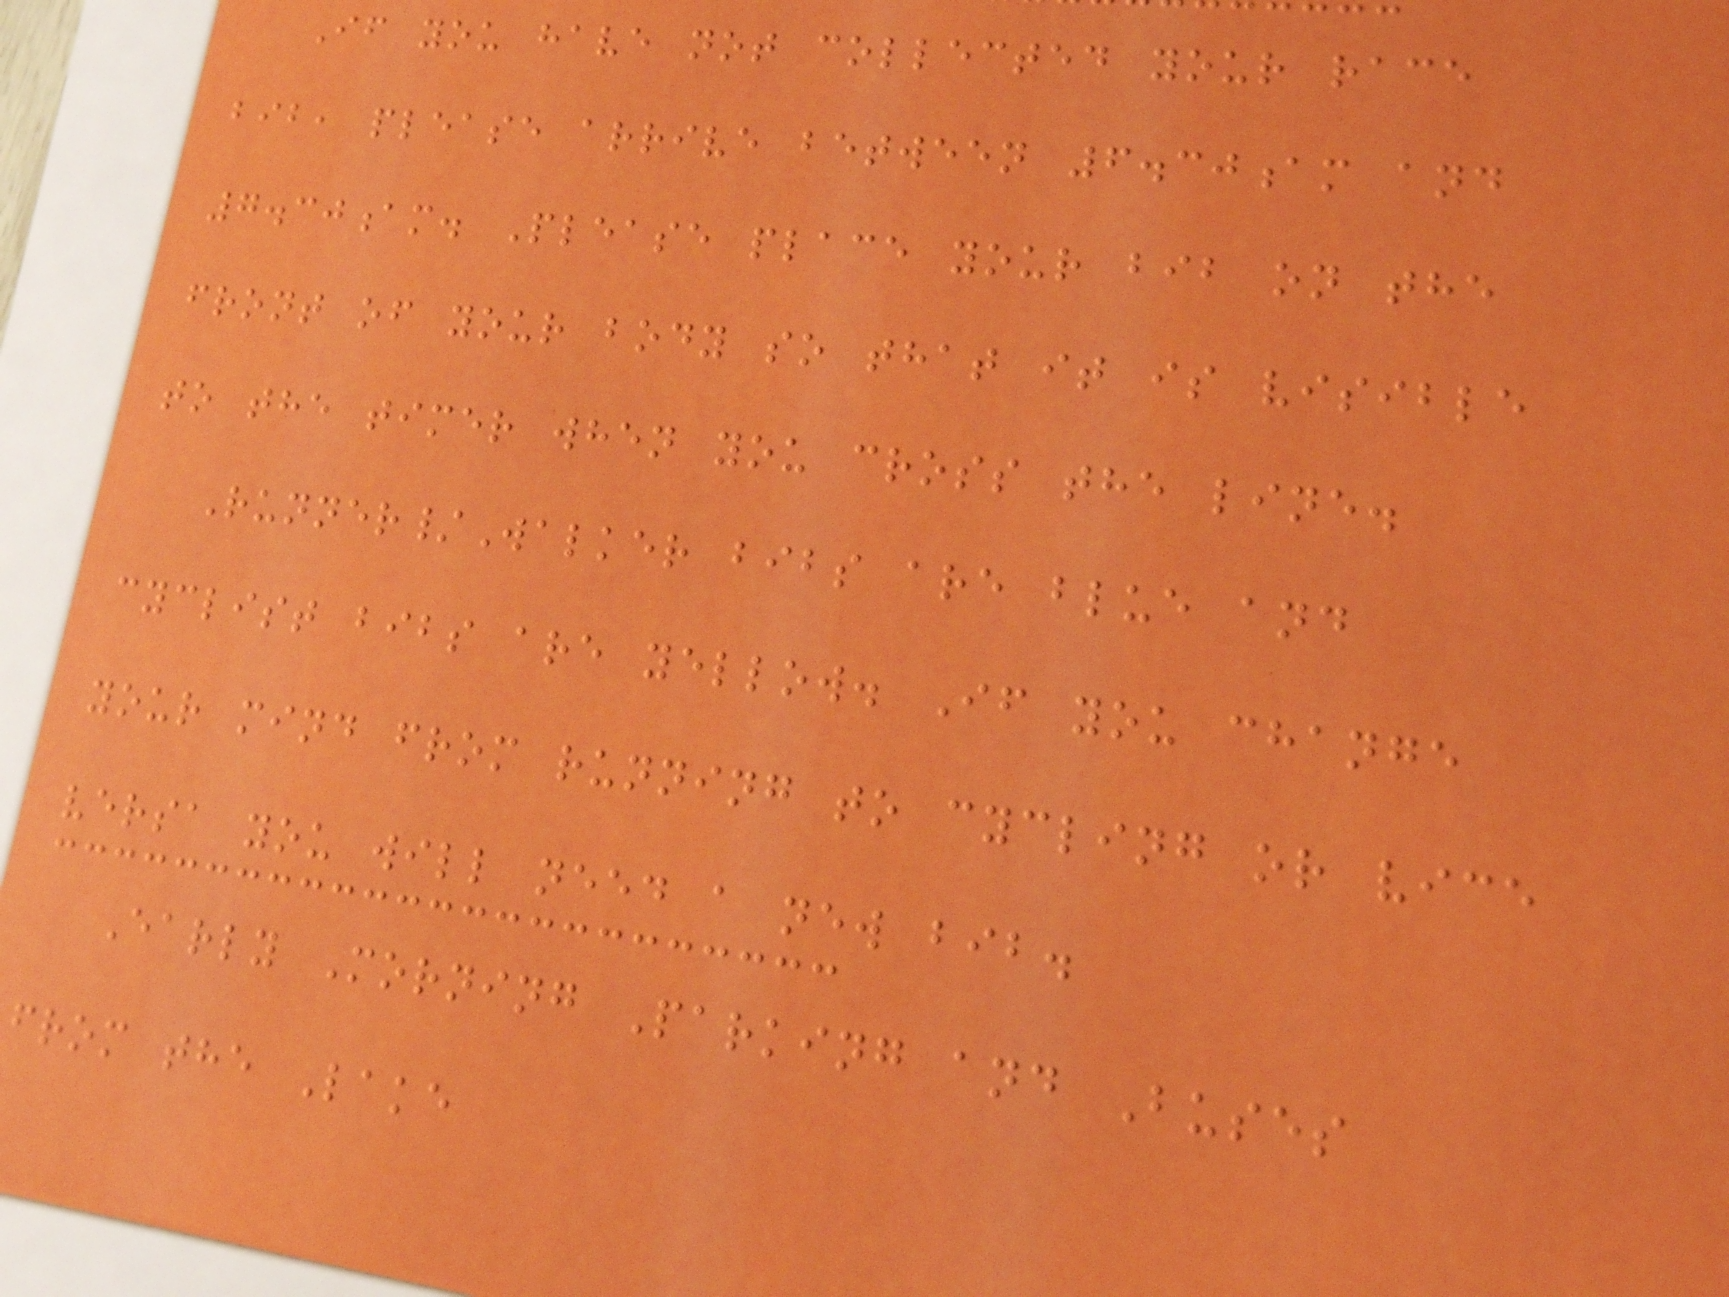If you have not collected your race
bib, please arrive between 6.30am and
7.30am. Please place your bib on the
front of your body so that it is visible
to the timer when you cross the line.
Runner/Walker bibs are blue and
cyclist bibs are yellow. If you change
your mind from running to cycling or vice
versa you will need a new bib.
Early Morning Parking and Buses
from the Lake
